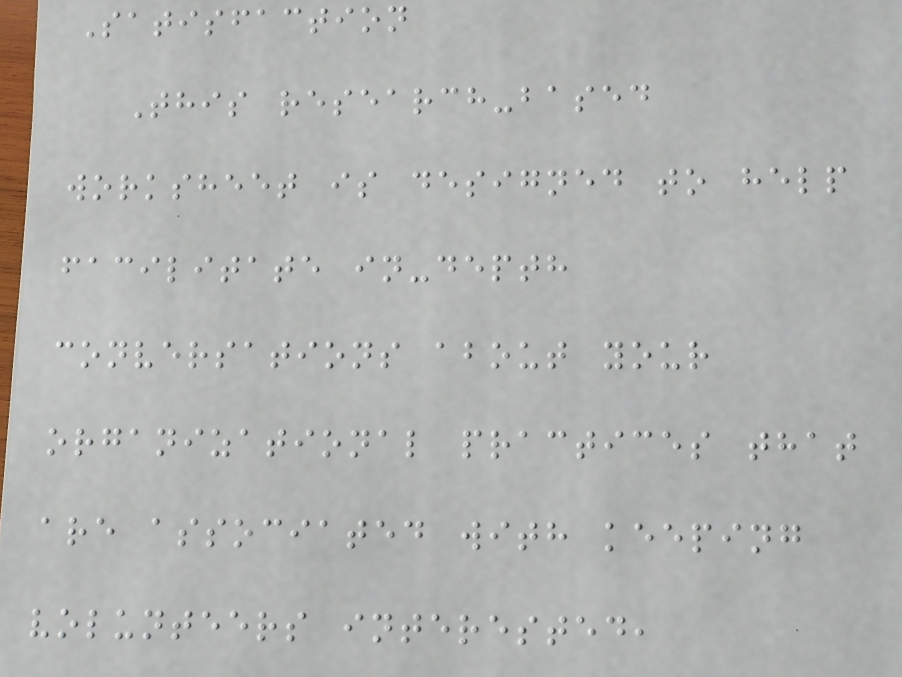Satisfaction
This research-based
worksheet is designed to help
facilitate in-depth
conversations about your
organizational practices that
are associated with keeping
volunteers interested,
